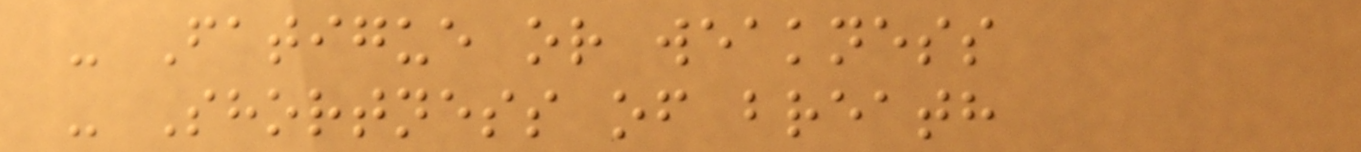- Fatigue or weakness
- Shortness of breath
